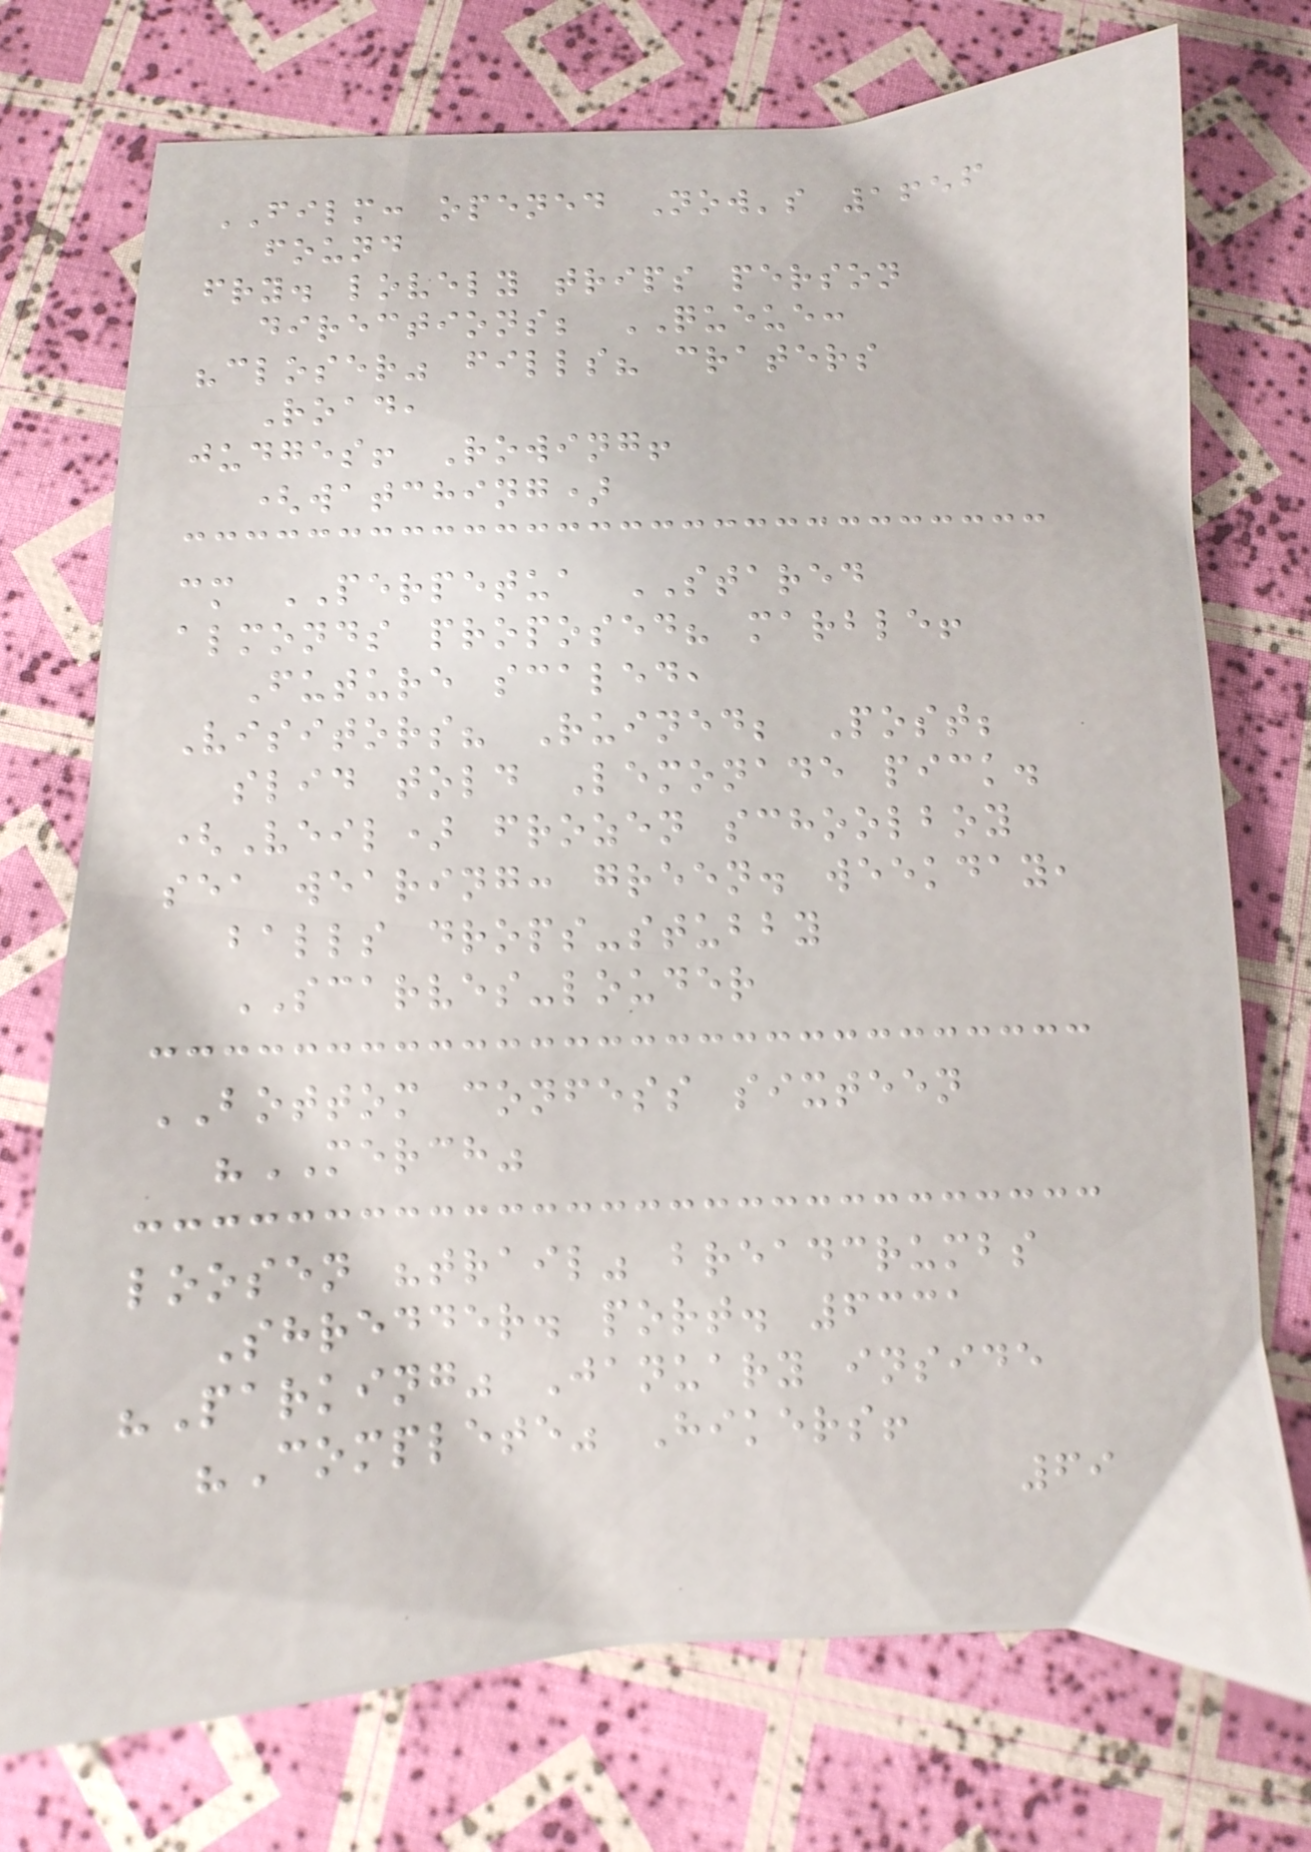FILM: opened Now's 1656
found
fry. lovely trips person
directions; QUEUE:
"closer" fills? craters
Road,
judges! Rowing!
(watching)
cm PERPETUA STARED
almonds proposed? marble!
Future scaled,
Visitors? Ruined; Post;
slid told Lemonade pick.
(Veil) frozen schoolboy
sea wearing: green. weekday,
balls drops-stubby
SCARVES-louder
BOTTOM confess sixteen
"MERCH"
loosen "trail" breadcrumbs
Shredder. port. 6331
"Parking" January inside
"Complete" Hikers!
69
